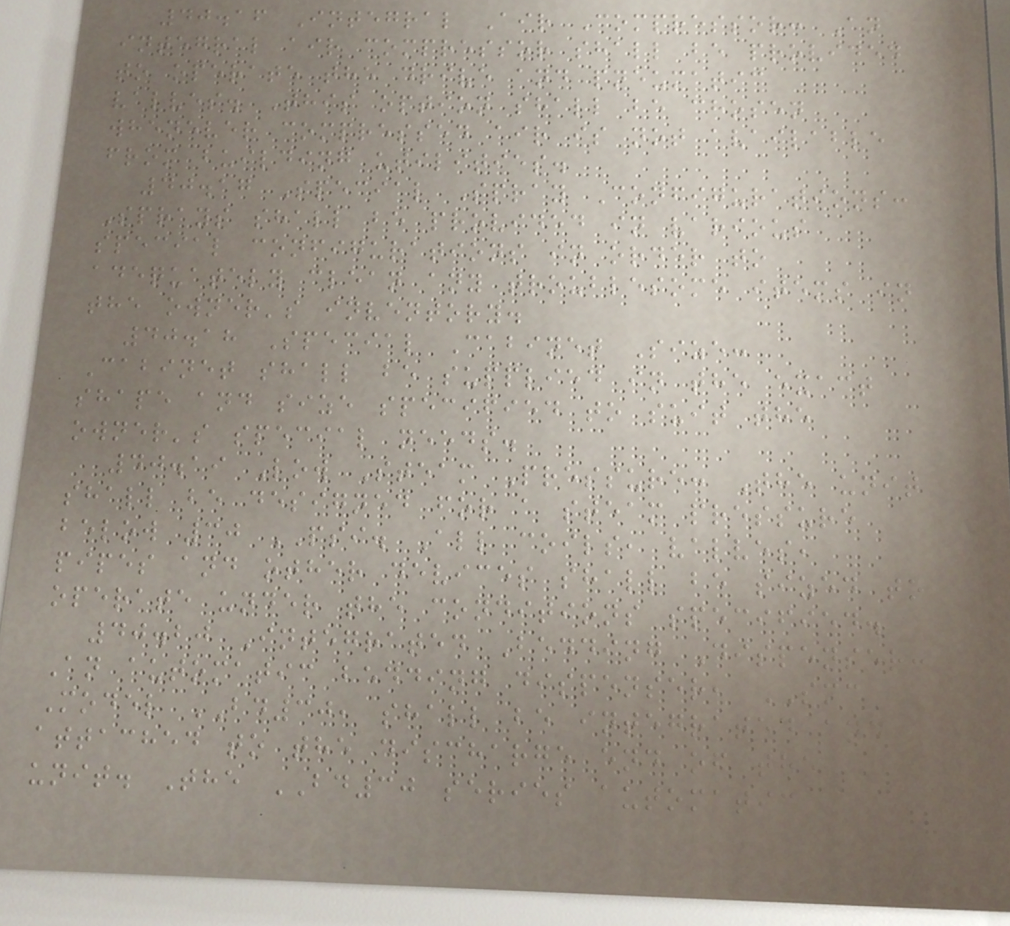40.16 Integral Air Compressor: An
integral air compressor shall be provided
to operate the drive and pneumatic
valves. This option shall be chosen
whenever compressed air is not available
from building utilities.
40.17 Special Spray Configurations:
Sprays shall be provided in various
special configurations in order to
adequately clean any troublesome items in
the owner's inventory.
40.18 Special Cabinet Size:
Cabinet shall be supplied in the exact
shape and size specified to suit the
owner's special needs.
40.19 Low Steam Pressure: The unit
shall be designed for a steam pressure
below 30 PSI. All coils, valves,
pipes and other devices shall be sized to
operate under the conditions specified.
40.20 Integrated Bedding Dispenser:
An automatic bedding dispenser, SMC
Model BD30, shall be integrated and
attached to the discharge end of the
unit. The BD30 series automatic
